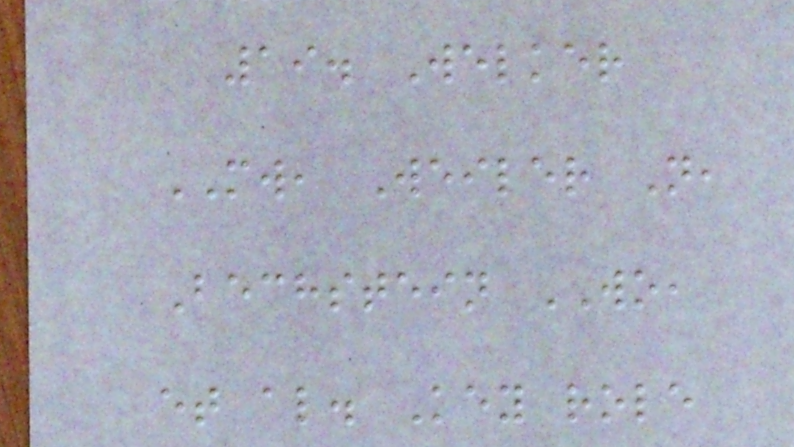19. Welker
MW, Weiler N,
Bechstein WO,
et al. Key role
